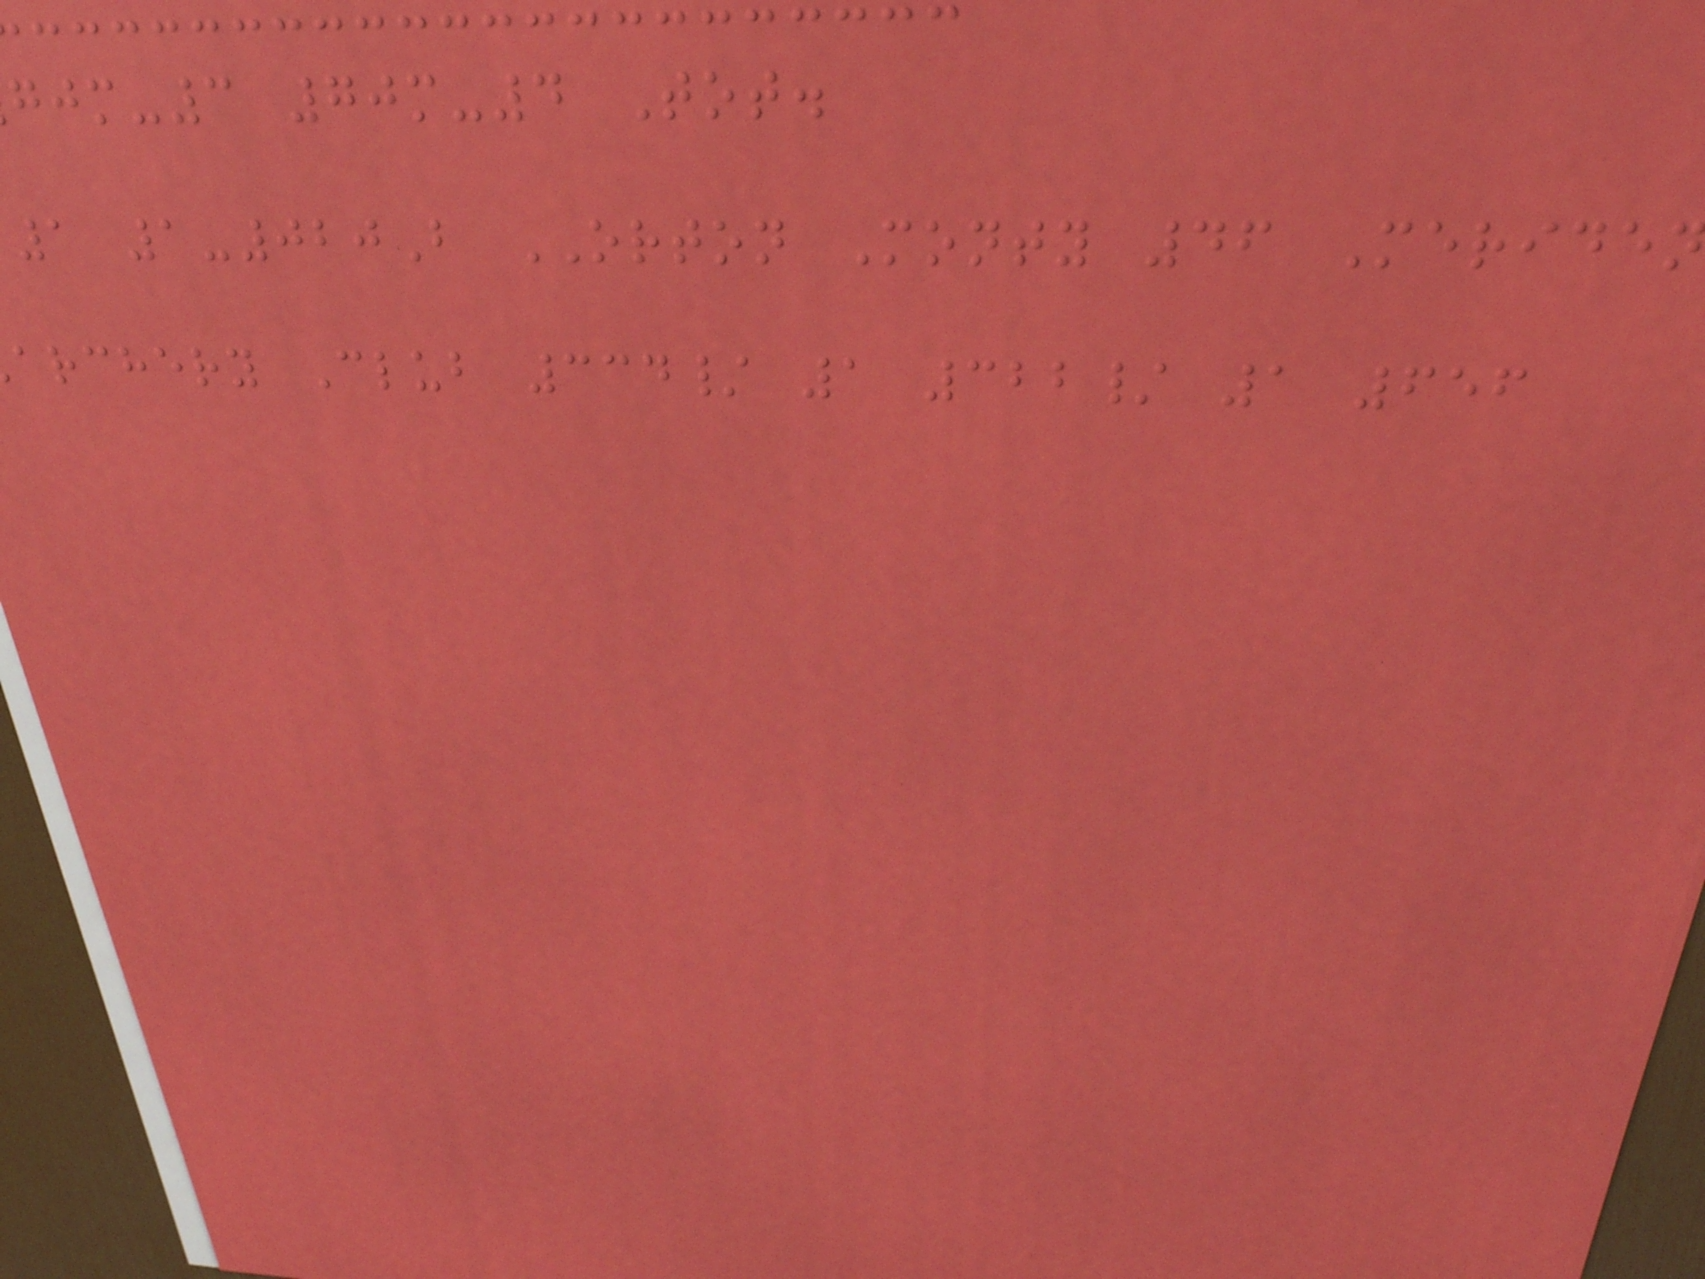m-3 70m-4 Tot.
1 1-020B ORTON Monty 46 Meride
archery Club 334/ 1 322/ 1 656
